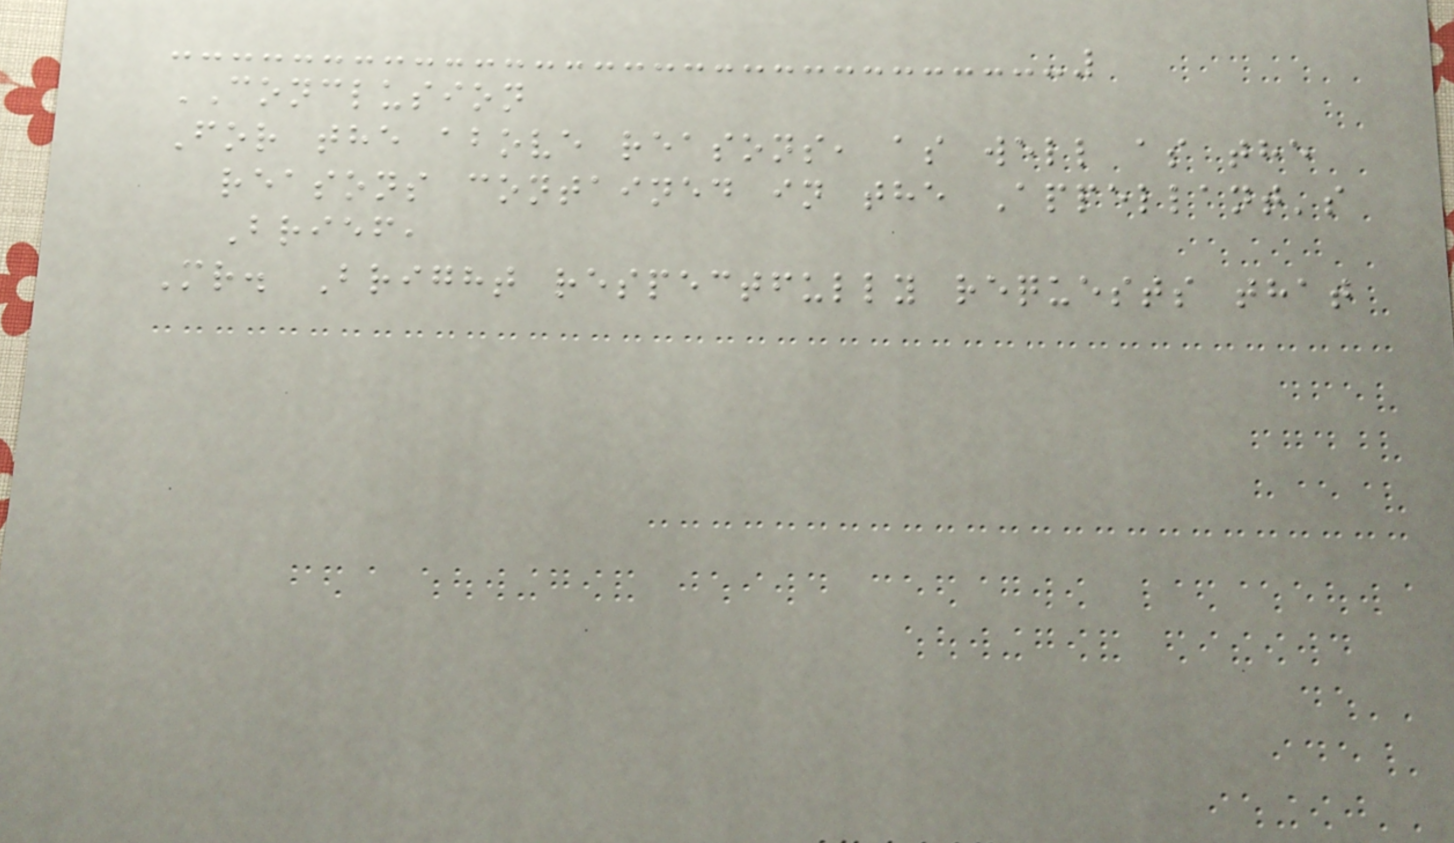CONCLUSION
For the above reasons, as well as the
reasons contained in the Appellant's
Brief,
Mr. Bright respectfully requests that
